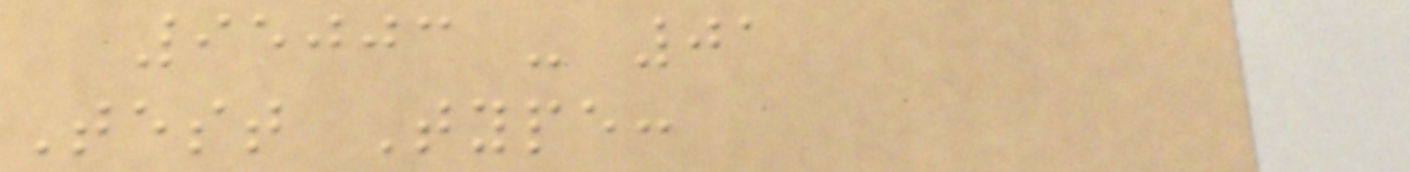95003 - 01
Test Type:
